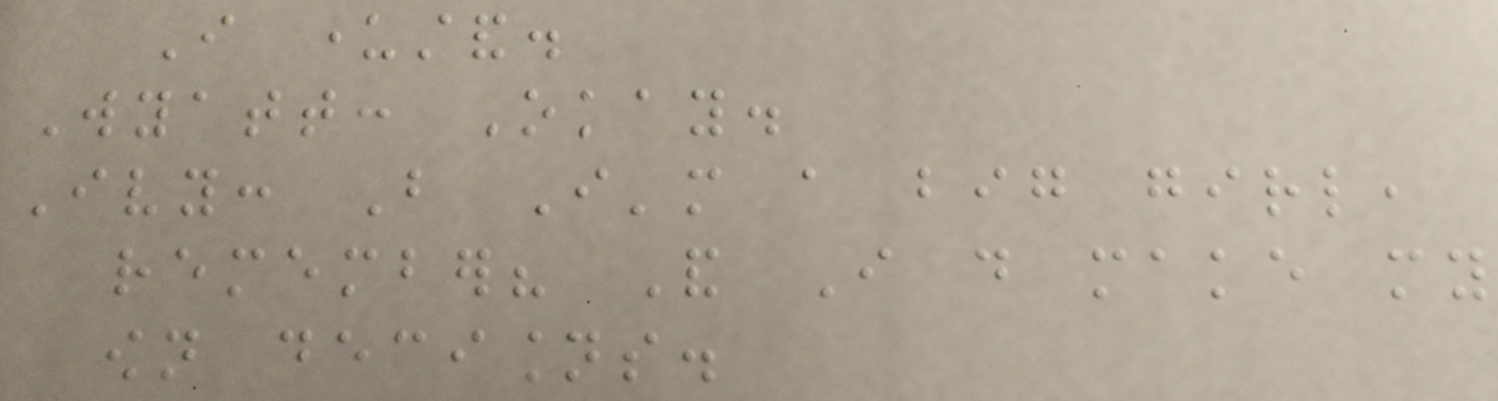I understand.
Wyatt: Okay.
Ivy: But I'm a big girl,
remember? And I do make my
own decisions.
